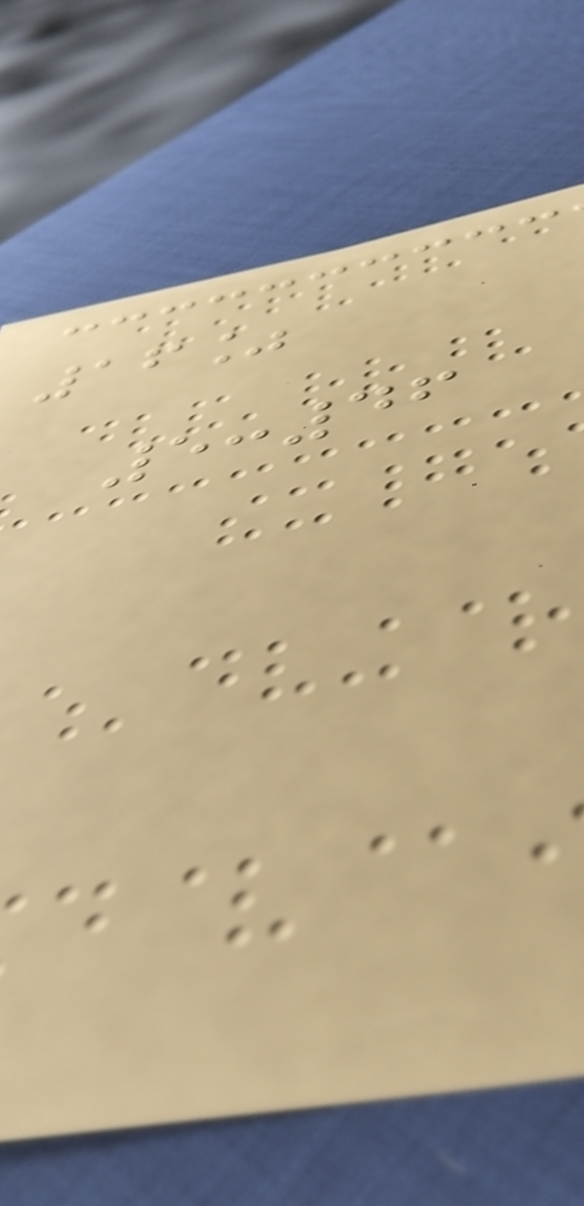16%
5:46
